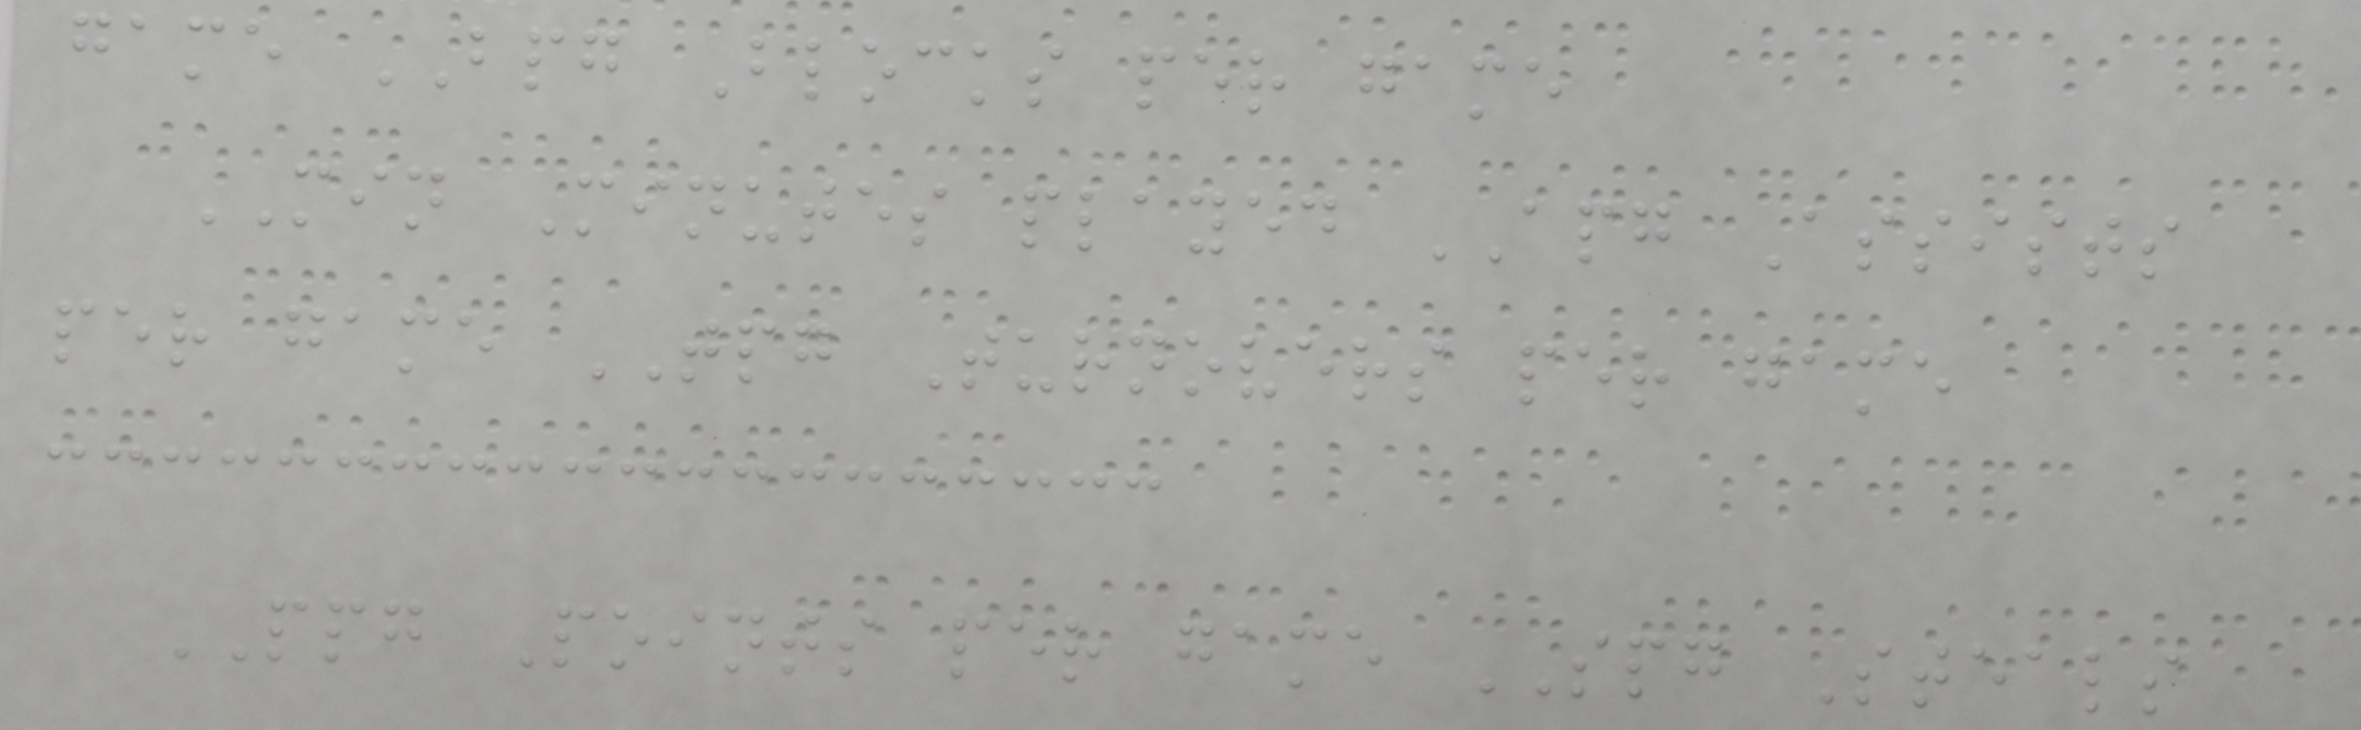game BPG Blocks per game
MIN Minutes played APG Assists
per game TPG Turnovers per game
PPG Points per game SPG Steals
